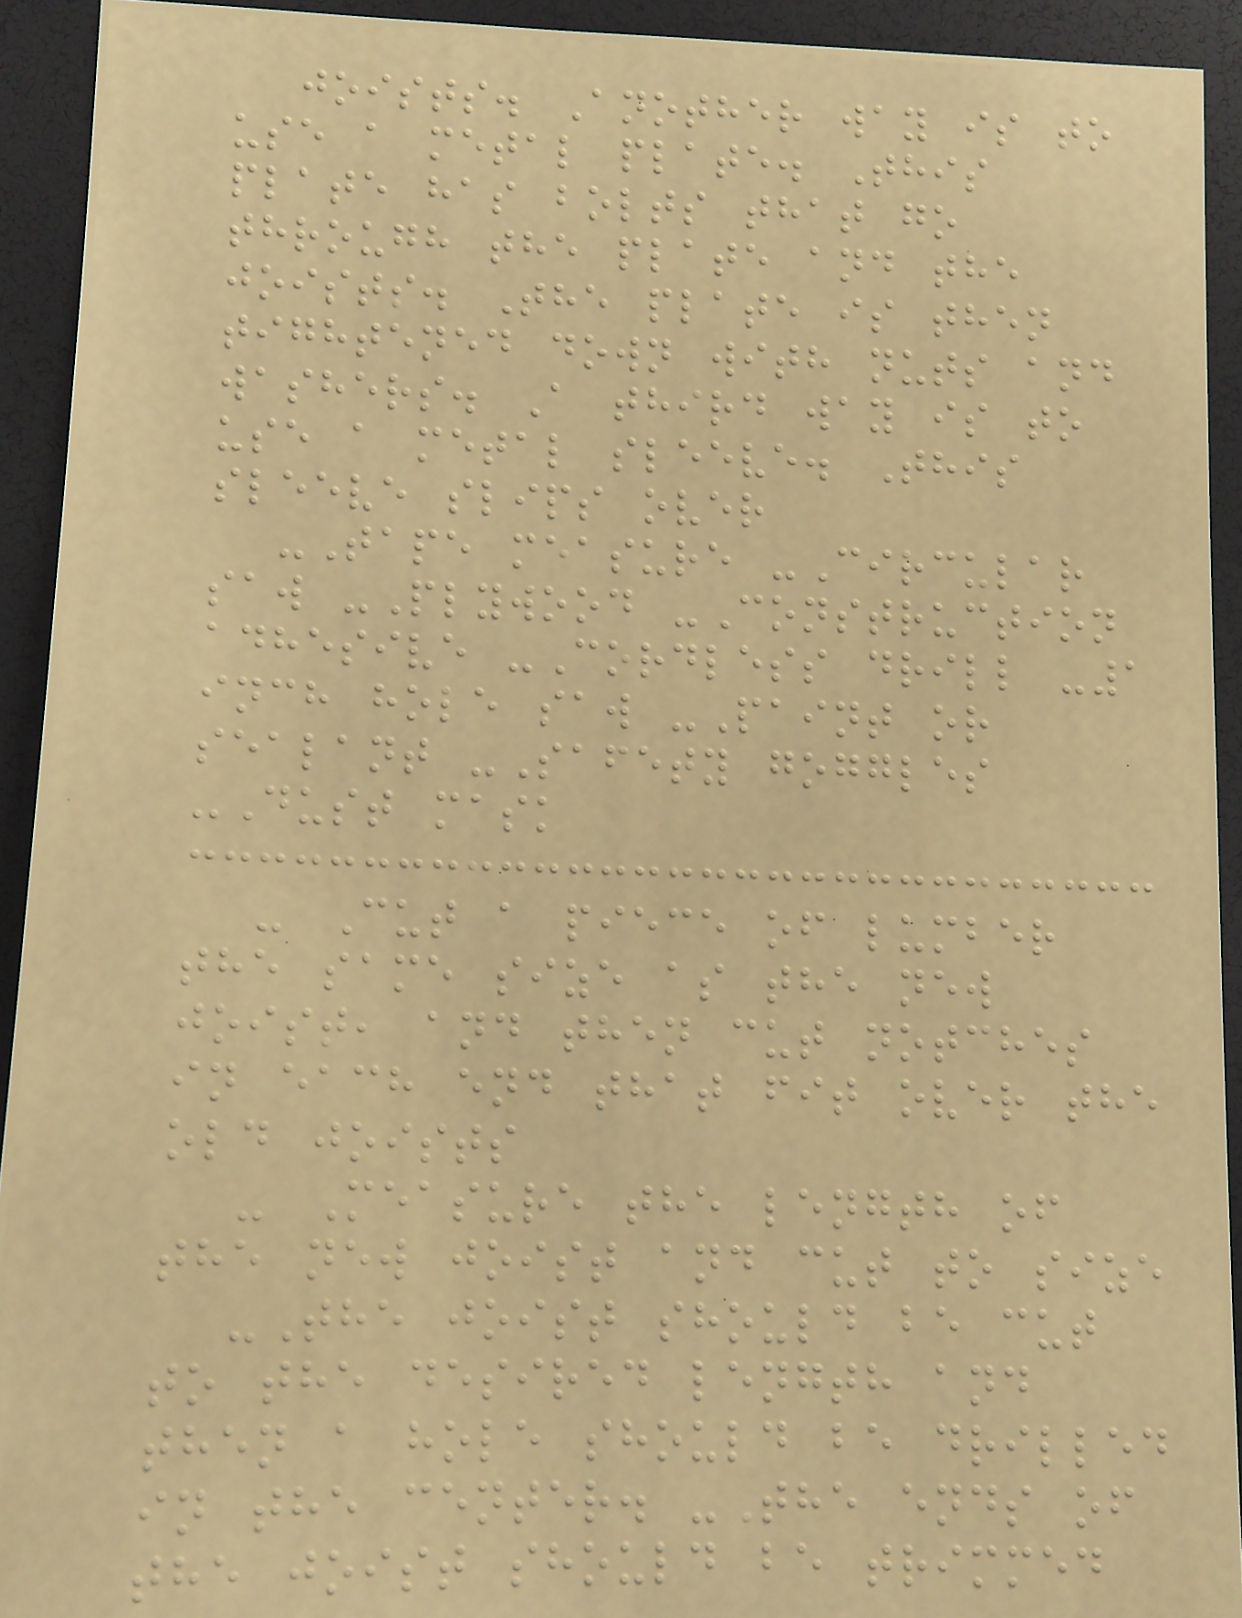joists. Another way is to
use a metal plate. This
plate has bolts that go
through the plate and the
joists. The plate is then
tightened down with nuts and
washers. A third way is to
use a metal sleeve. This
sleeve slips over
-Tape measure -Circular
saw -Plywood -Construction
adhesive -Cordless drill -1
inch hole saw -Paint or
sealant -Safety goggles
-Dust mask
- Cut a piece of lumber
the same size as the new
joist, and then cut notches
in each end that fit over the
old joists
- Measure the length of
the new joist and cut to size
-The joist should be cut
to the desired length and
then a hole should be drilled
in the center. -The ends of
the joist should be trimmed
